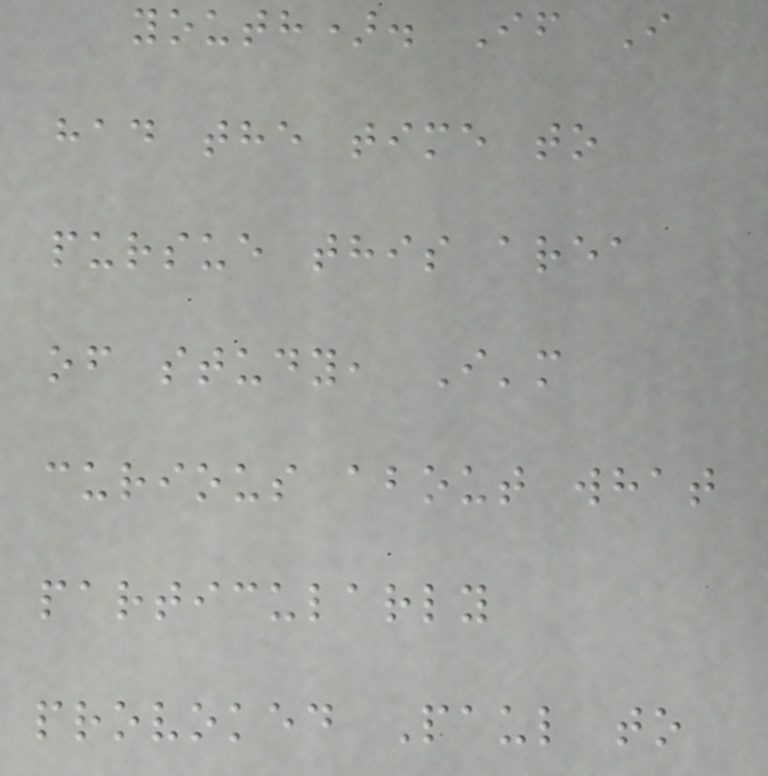youth). If I
had the time to
pursue this area
of study, I'm
curious about what
particularly
provoked Paul to
